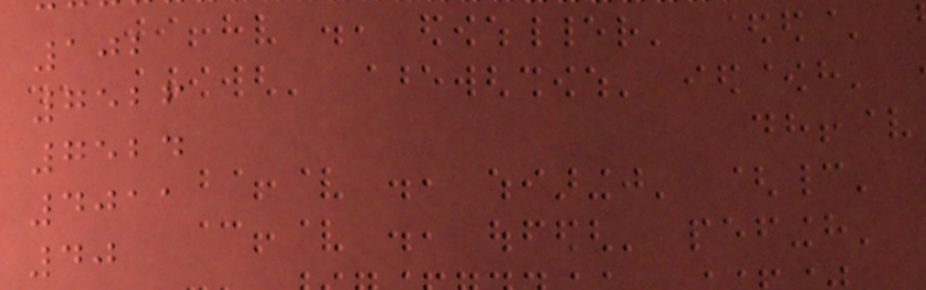102
7526
7524
4011
40
